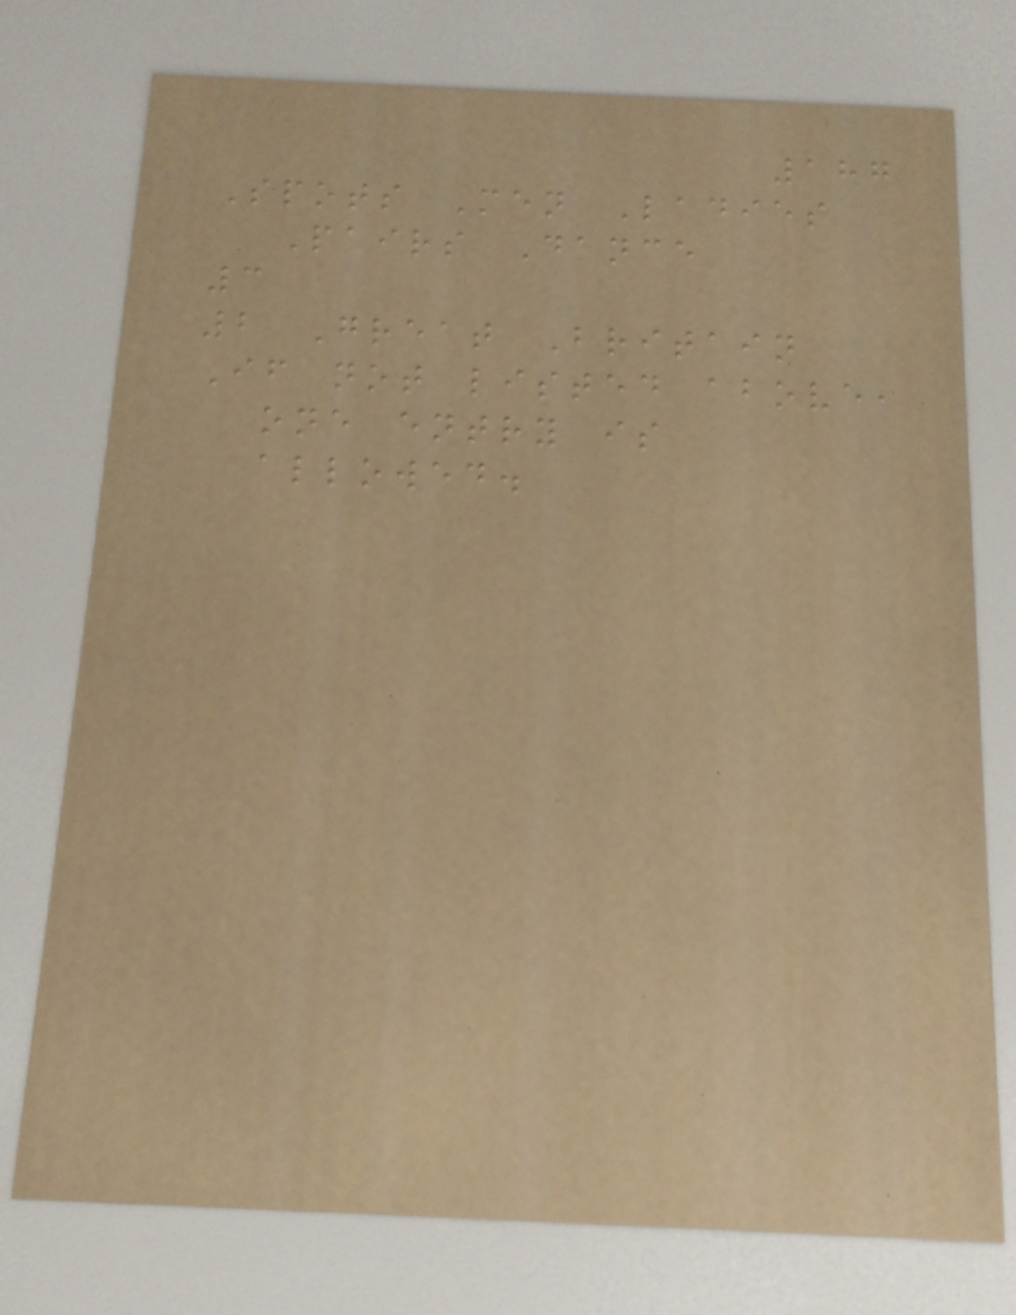187
Spots Men Ladies
Pairs Dance
3
2 Great Britain
If not listed above,
one entry is
allowed.
